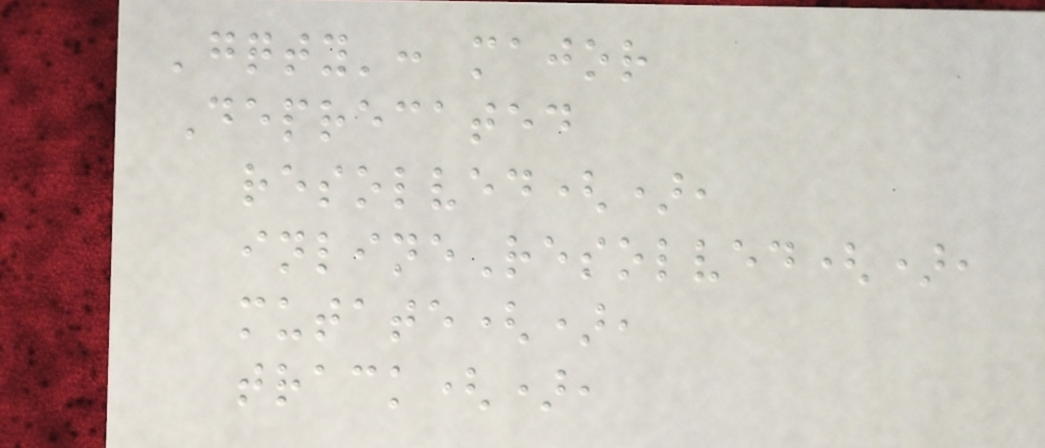'gqty': major
Deprecated
resolved(),
inlineResolved(),
mutate(),
track(),
